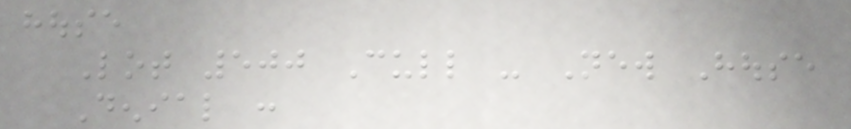house
Lot 500 Cull - New House
Denial :
